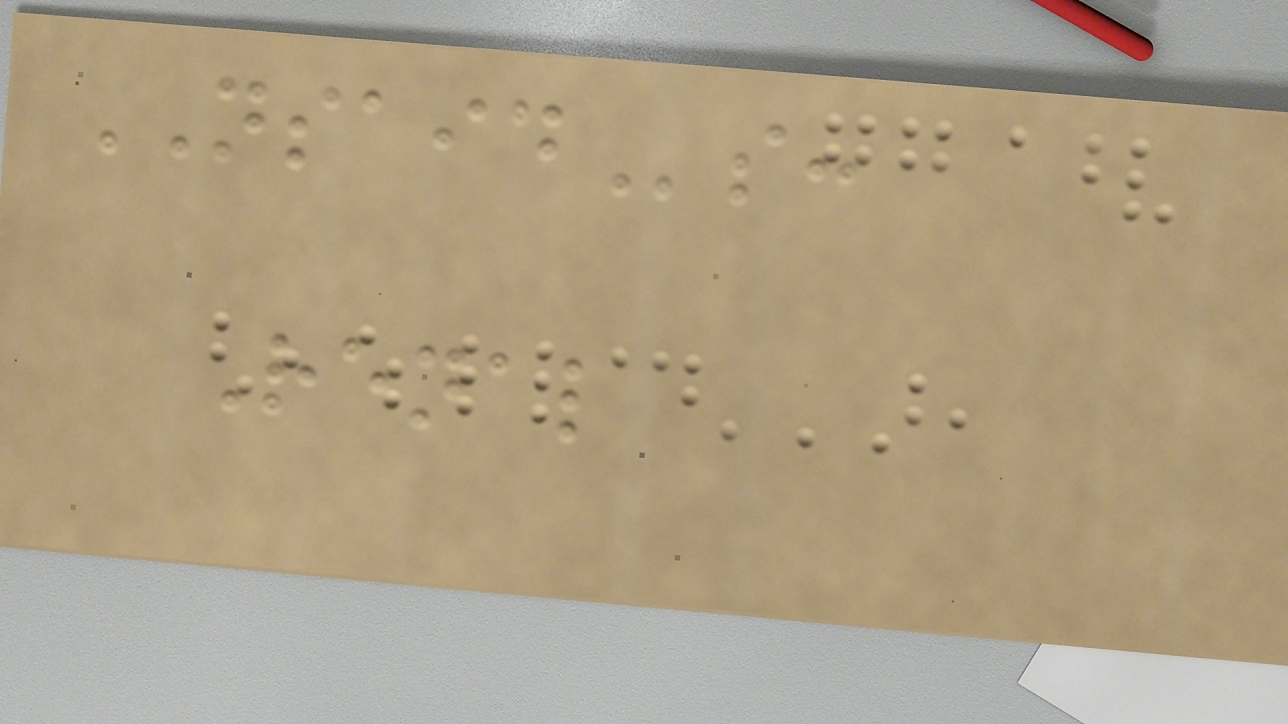NSAIDs:
Renal
